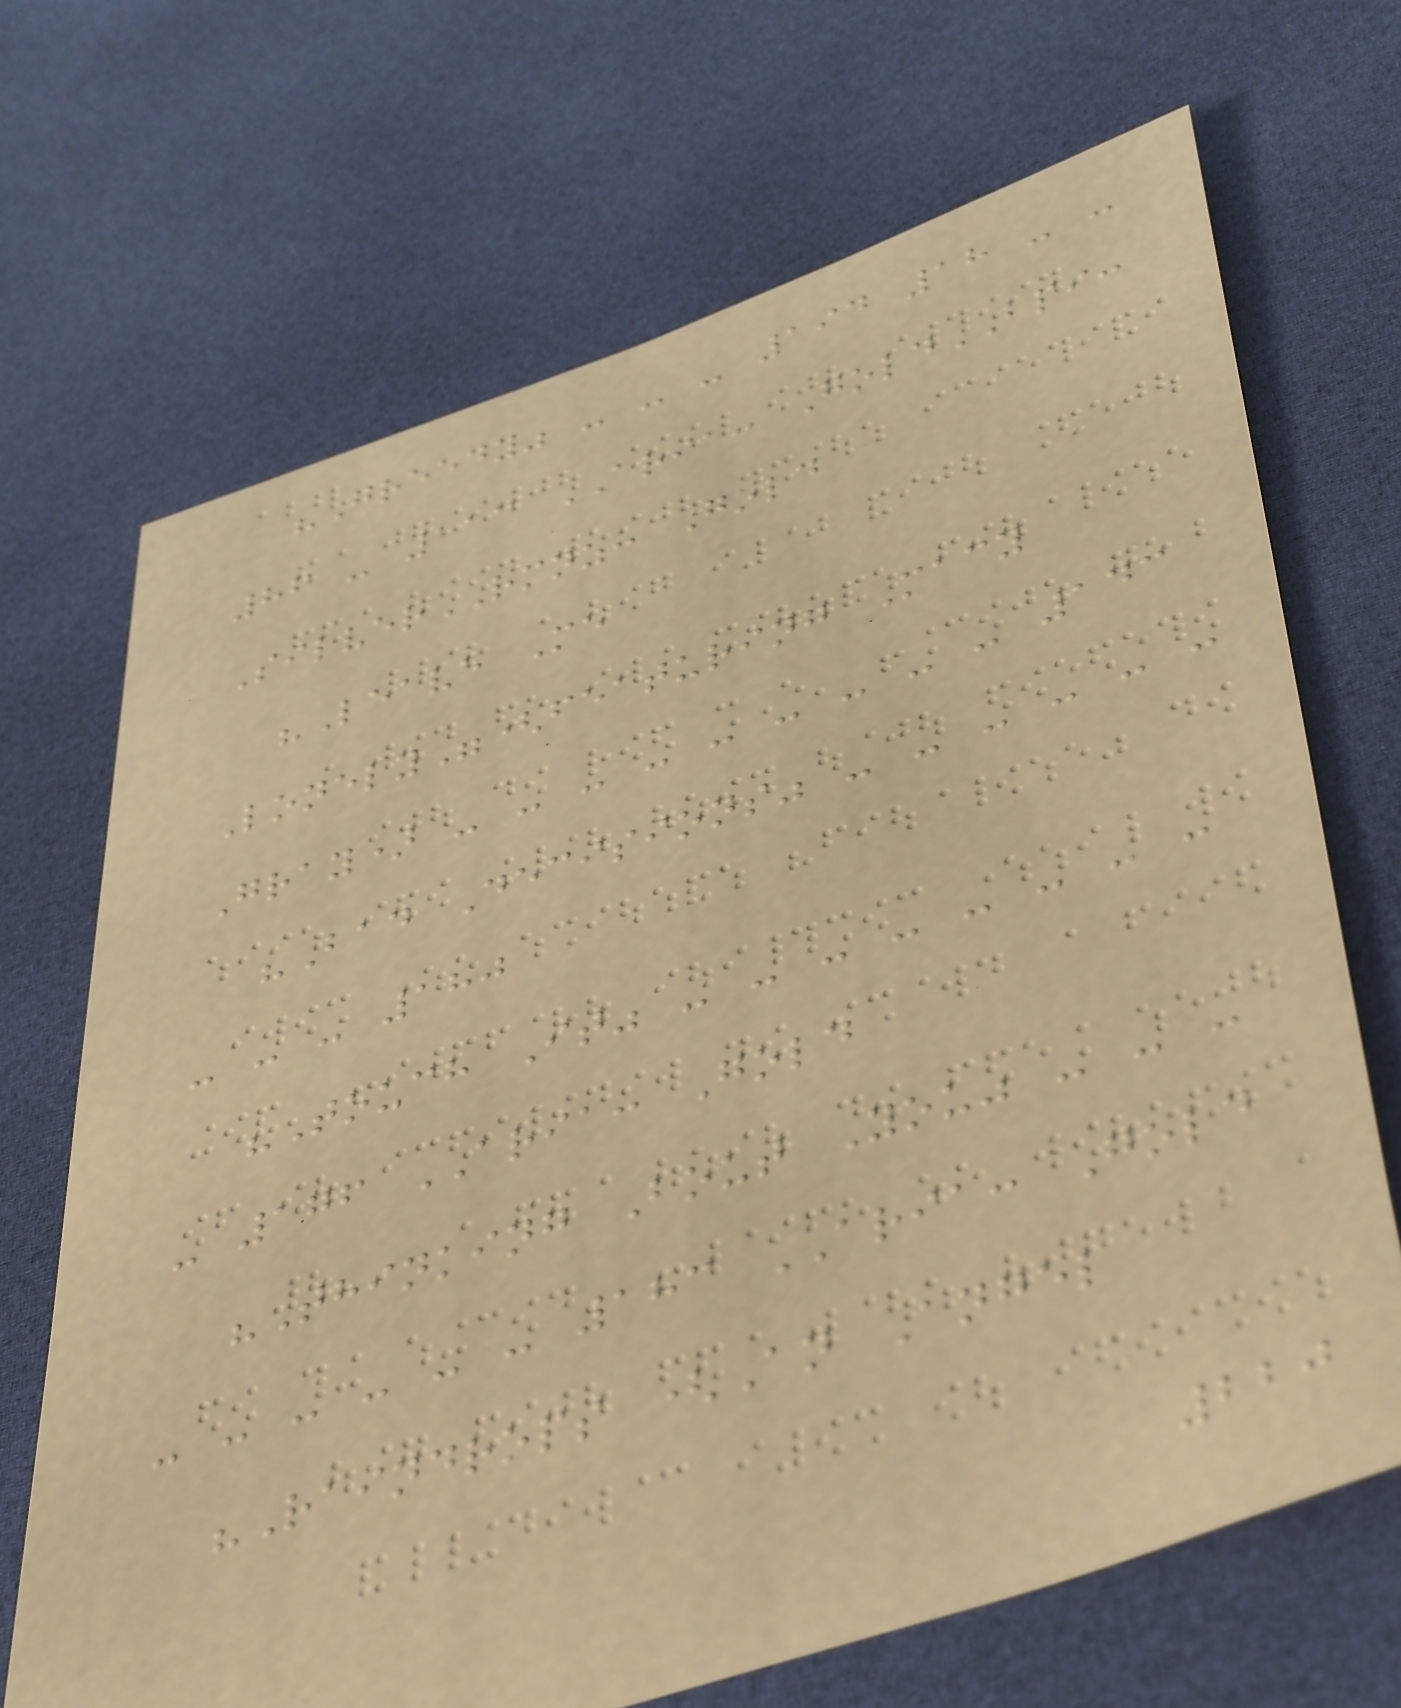"Greedy" - - - 194 18 - -
86 - 113 ARIA: GoldBPI:
SilverRMNZ: Gold
"Leave Me
Lonely"(featuring Macy
Gray) - - - - - - - - - 143
"Bad Decisions" - - - - - -
- - - 180
"Touch It" - - - - - - - -
- 176 ARIA: Gold
"Thinking Bout You" - - -
- - - - - - 183 ARIA: Gold
"Raindrops (An Angel
220
